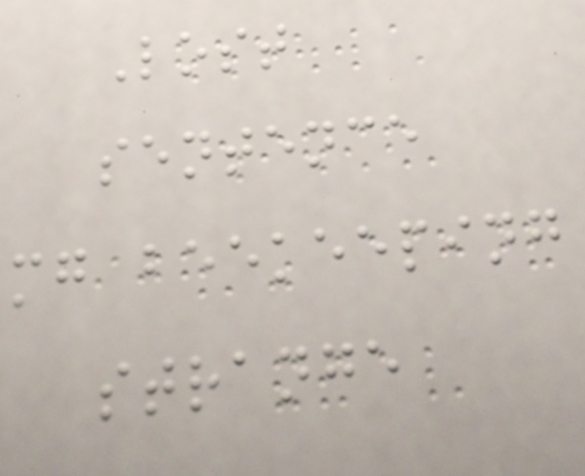Lost
sentence
mg beekeeping
strange
